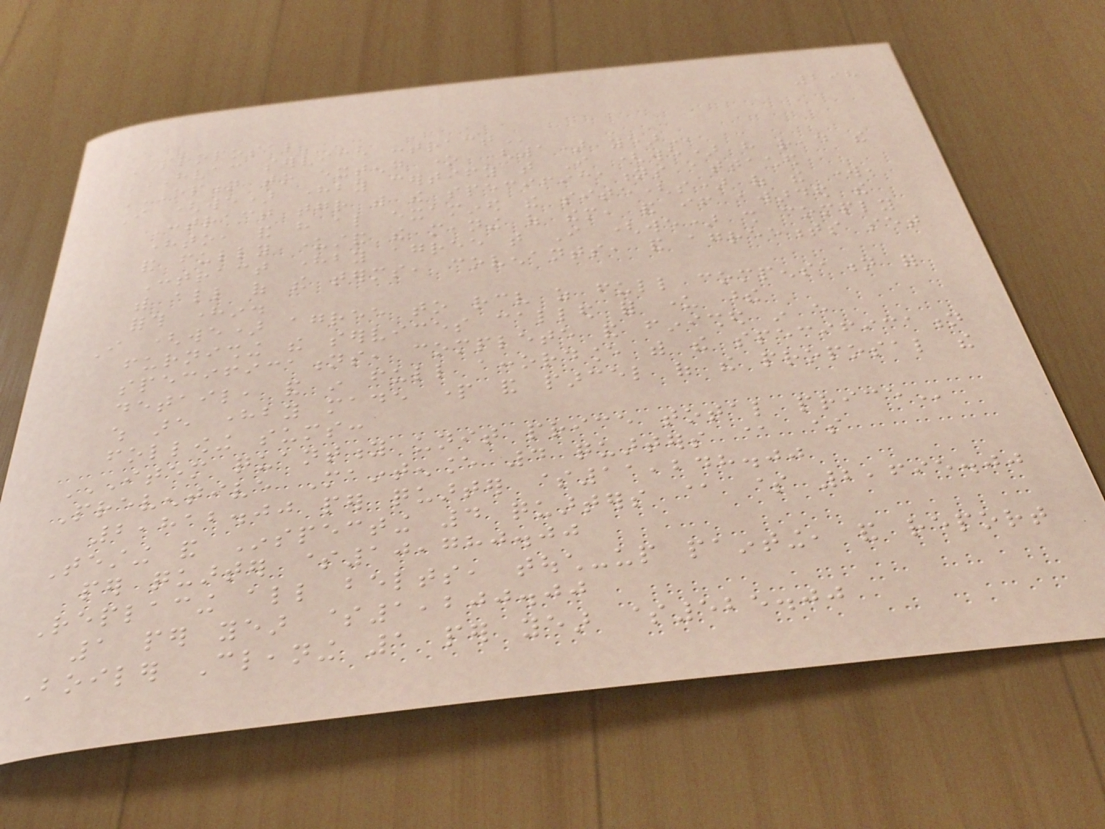298
PROPOSAL
HVAC SERVICE CONTRACT
OPTION TO EXTEND ONE (1) YEAR
I (we) hereby certify that I (we) have read the
Contract together with the specifications attached
hereto, and have also examined the site(s) of the work,
and fully understand the meaning of them, and if awarded the
Contract hereby agree that I (we) shall comply
with all of the terms, covenants, and agreements set
forth herein.
I (we) agree to receive as full compensation for
furnishing the services called for under these
specifications, complete and finished in every
detail, and in full accordance with the specification
which are hereby made part and parcel of the proposal the
following sums:
ITEM QUANTITY UNIT PRICE TOTAL PRICE
Preventive Maintenance 4 quarters @ $
2,812.00 per quarter $11,248.00
Testing and Inspecting 4 quarters @ $ 2,695.00
per quarter $10,780.00
Replacing all belts, touch-up painting, and report
1 per year $1,200.00
Boiler Cleaning 1 per year $525.00
